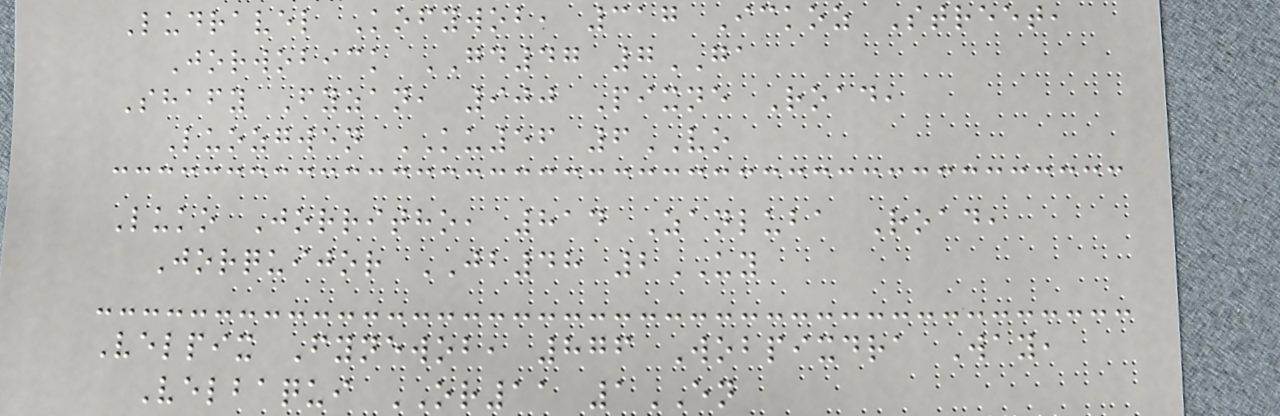Ludravel Kofywob, 317 Ickoz Street,
Jorwobick GD47 7GA
Shafy Fyzan, 900 Pixne Road,
Luozgwen KU56 6VO
Luko Jorritho, 814 Zanluba Road,
Jorquijor JB48 2UY
Velpix Fynewob, 876 Wobpixdra Way,
Velbaqui OR11 1EN
